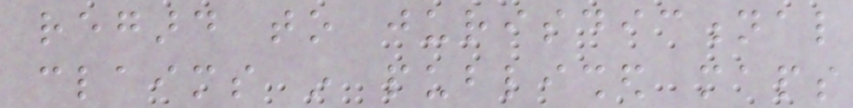regard to jurisdictional
claims in published maps
